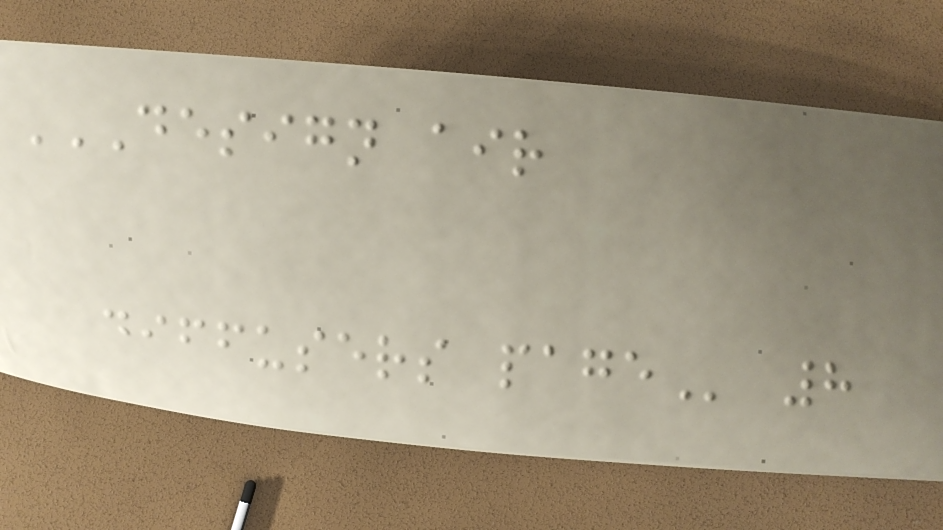DESIGN AIR
DIFFUSERS PAGE 8
